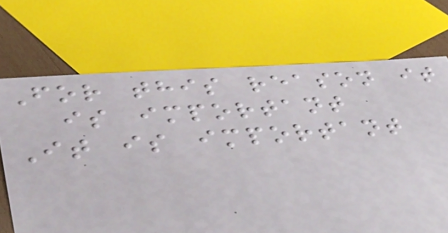For this reason it
is important
It is important
